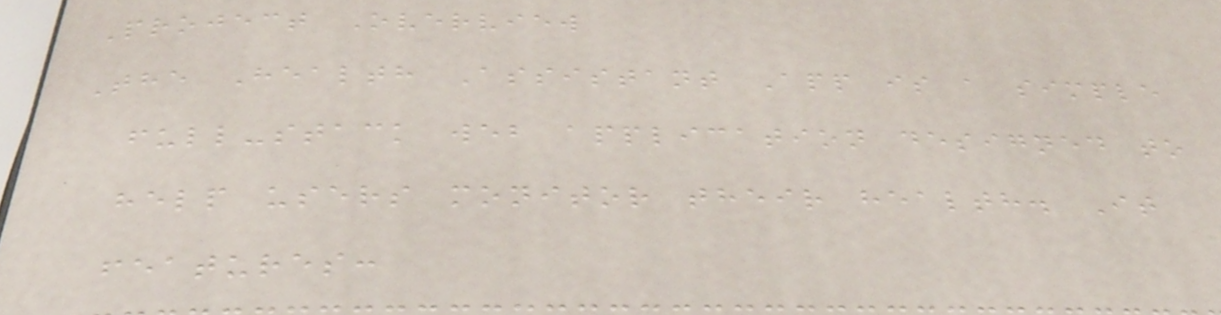Project Overview
The Health Assistant App is a simple
full-stack web application designed to
help users monitor their health. It
features:
